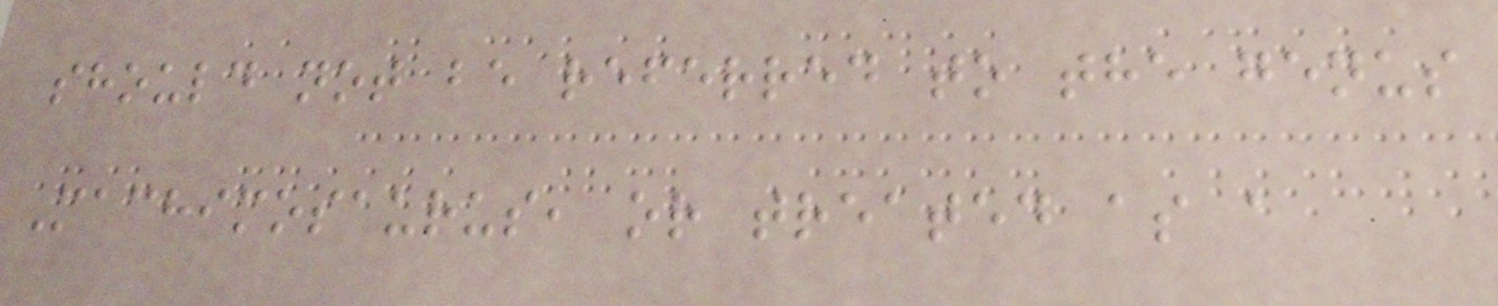should not be referred to the genus
Machimosaurus, or treated as a
